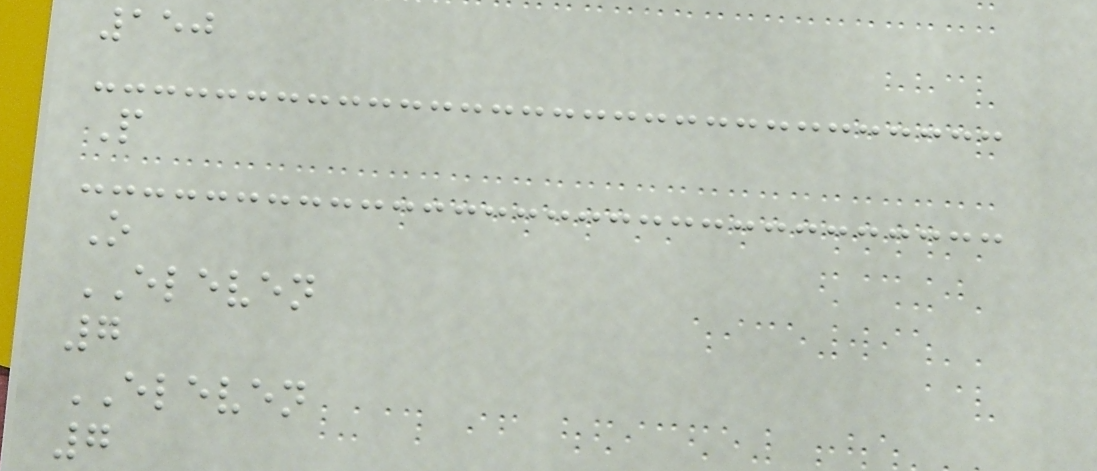150
P
O
ELEVEN
7
ELEVEN
7
